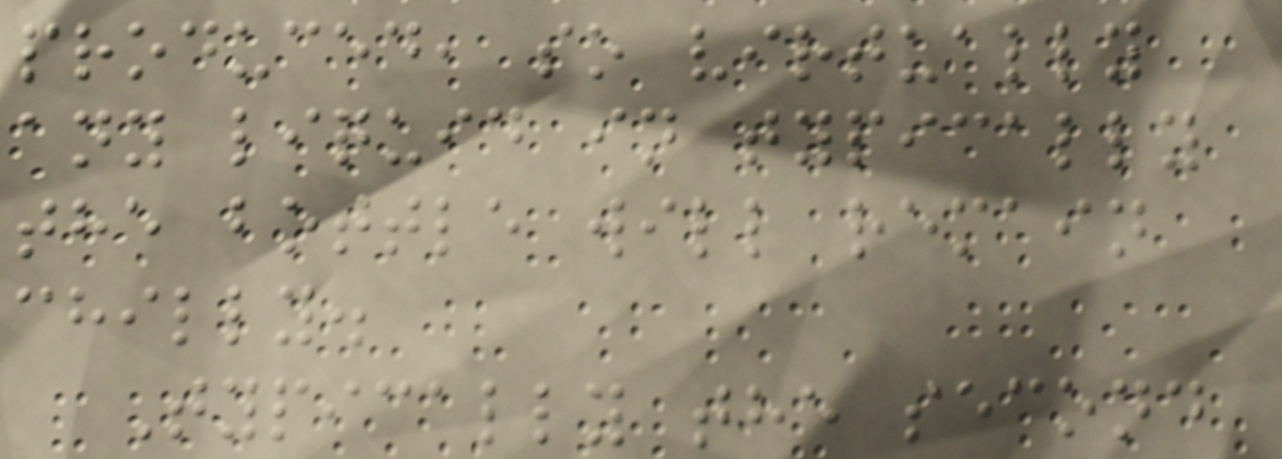produced, so virtually
any liquid in typically
the bottle will remain
chilly.
Typically the second
